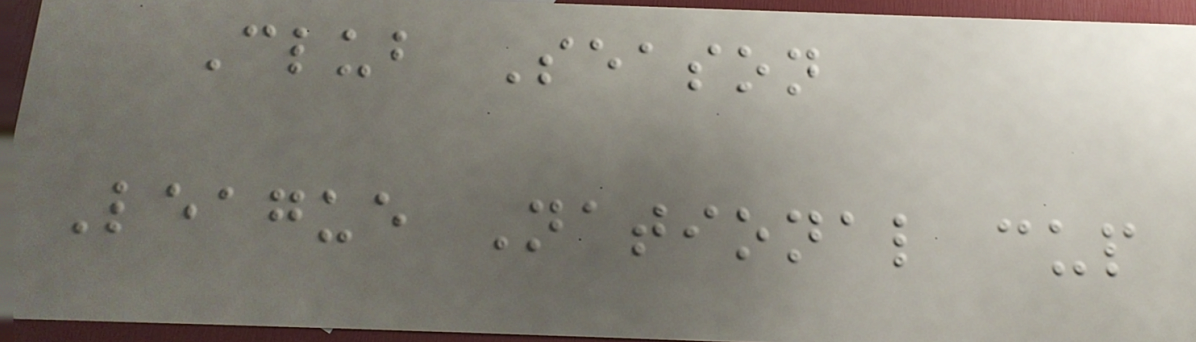Club Season
League National cup
